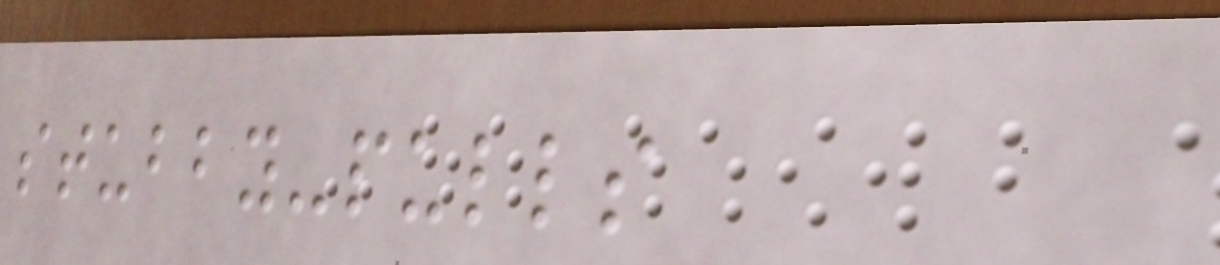stubby-pulls
